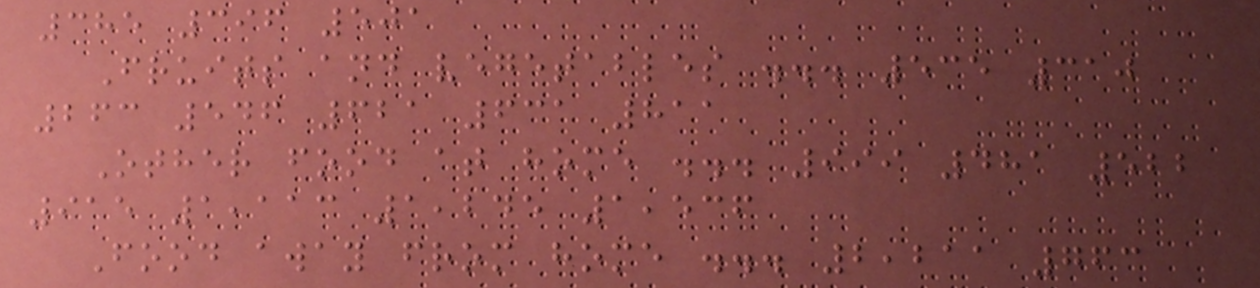385 396 501
Fruits and vegetables ... 535 310
263 546 621 631 811
Other food at home ... 999 481 522
915 1,113 1,245 1,536
Food away from home ... 2,211 763
